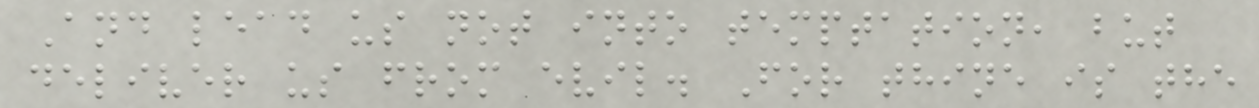And lead us not into temptation, but
deliver us from evil. For thine is the
